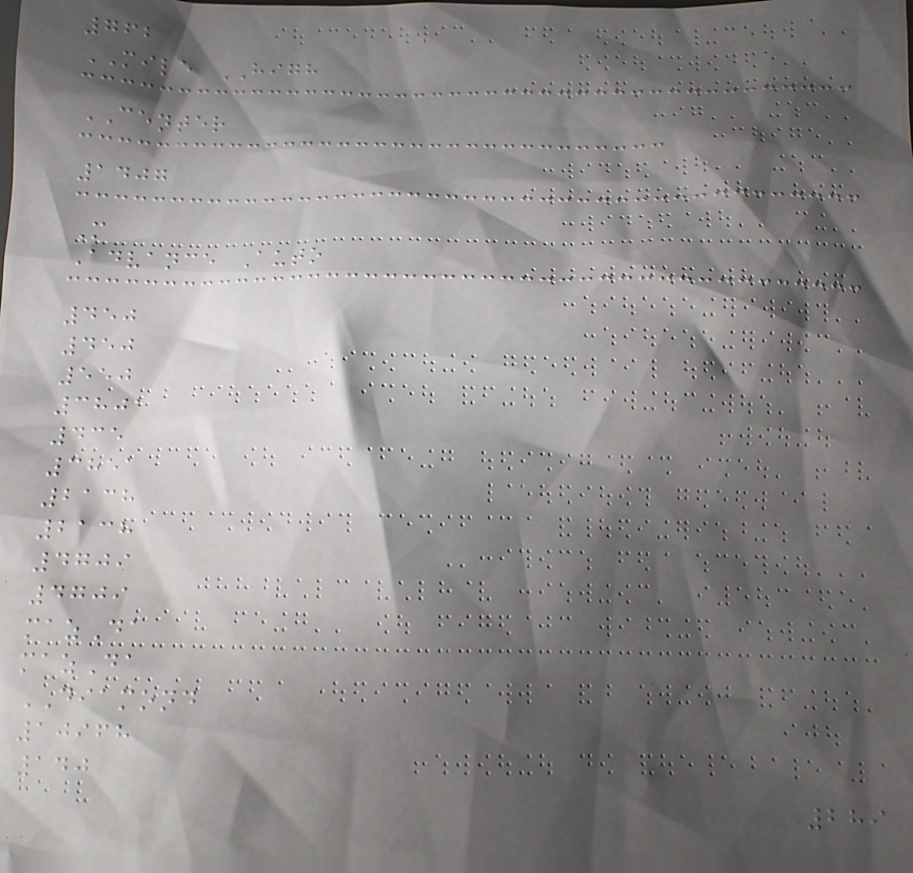762
MILE HIGH
CENTER
1407
M
Advance Auto
450
450
550
3801
435
3851
2138
2138
4709
4709
mazDa
mazDa
DIAMOND
10968
140
289
